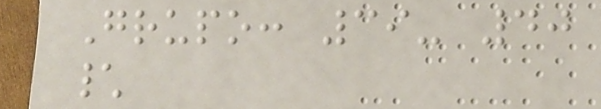Grupo: 39- 40
\
